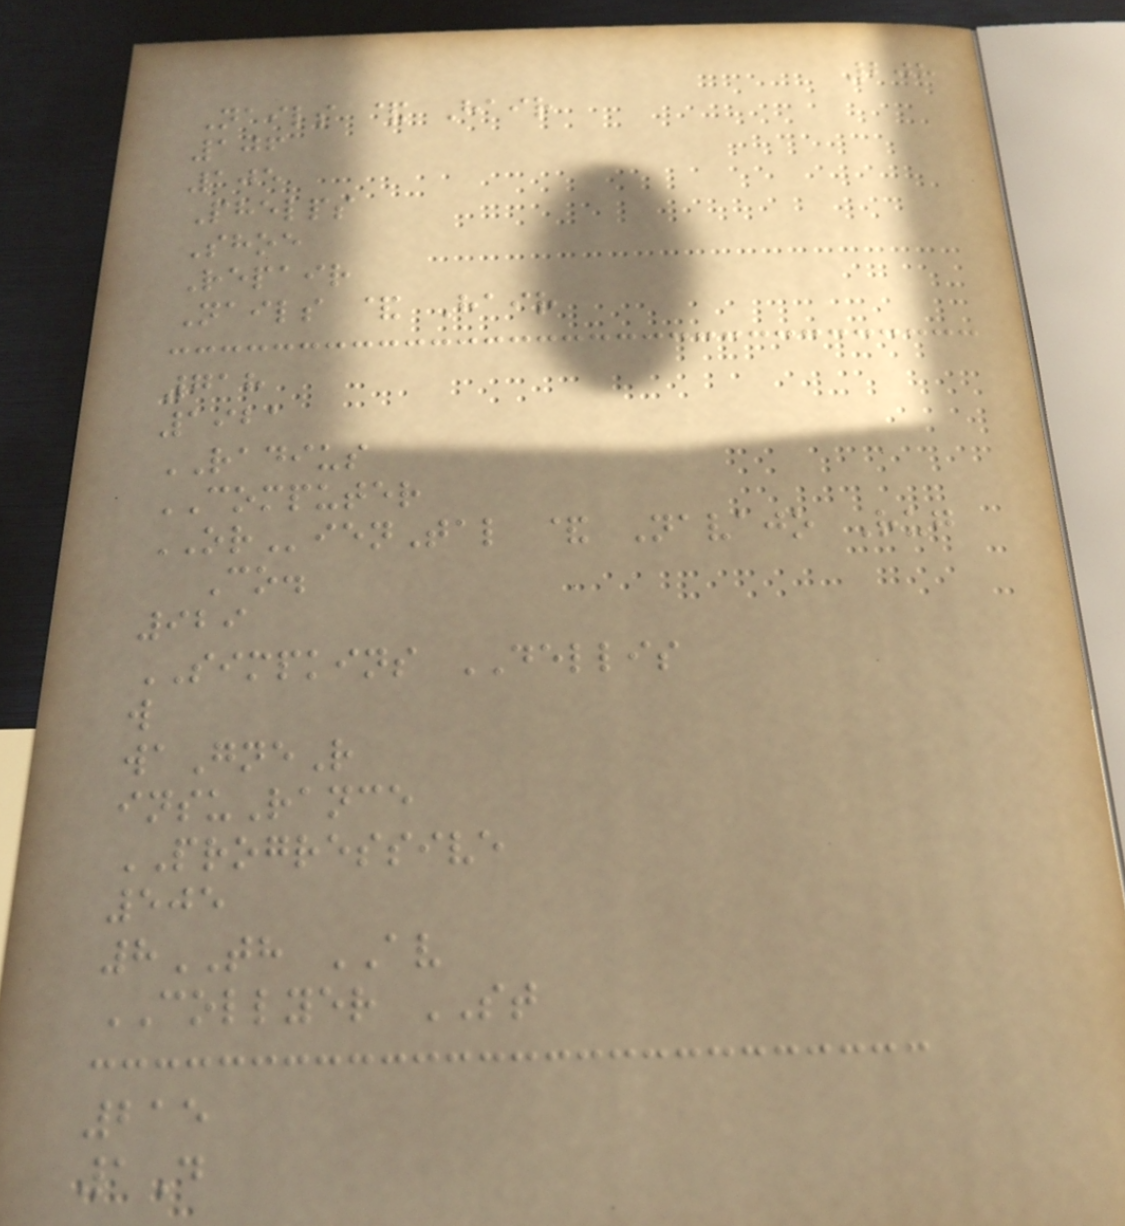208
Nails & Hair
106
105
Phelps
Shoe
Repair
Nails & Hair
718
1921
RADIUS
COMPUTER
ORienTal & Navajo Rug
Co.
929
SIMPKINS DELLIS
w
waGneR
insuRance
PROGRESSIVE
505
8TH AV
COLLYER ST
215
1D
